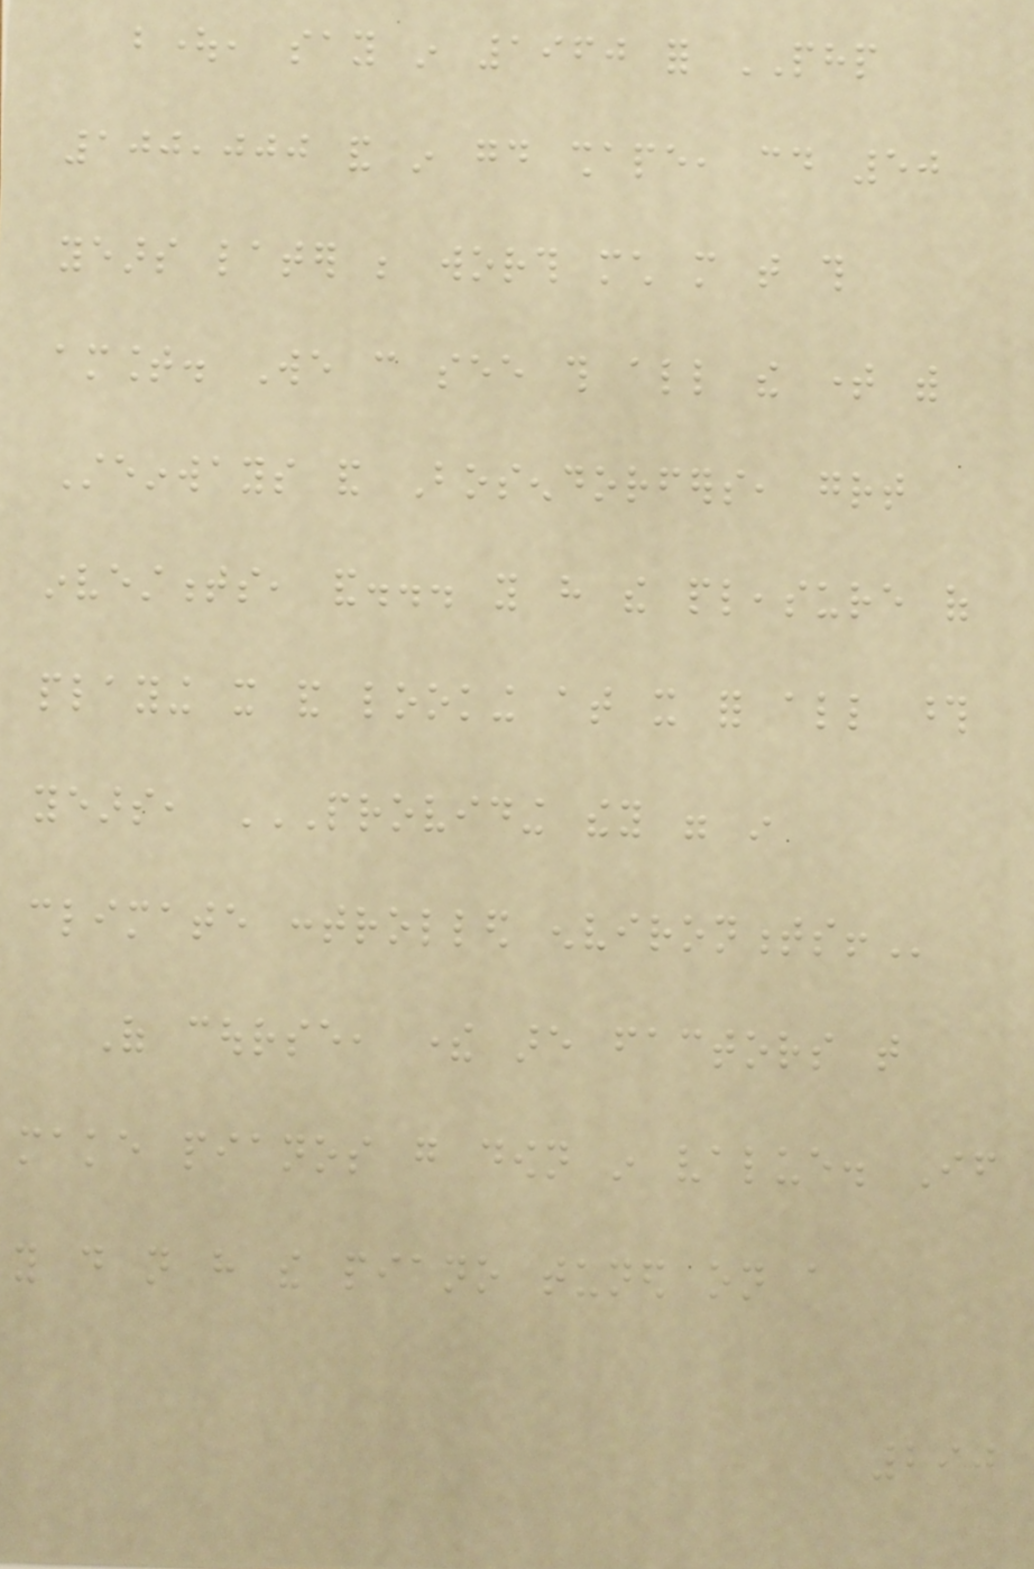bought, say in 1960 for PHP
100,000 and in good shape, could 50
years later be worth much more that this
amount. We can see this all the time with
Steinways and Bosendorfers, great
investments, and... you have the pleasure of
playing it and looking at it for all those
years, PROVIDING THEY WERE IN
CLIMATE CONTROLLED ENVIRONMENTS!
Of course, there are factors that
make pianos go down in value. If
you do not have the piano tuned on a
290
